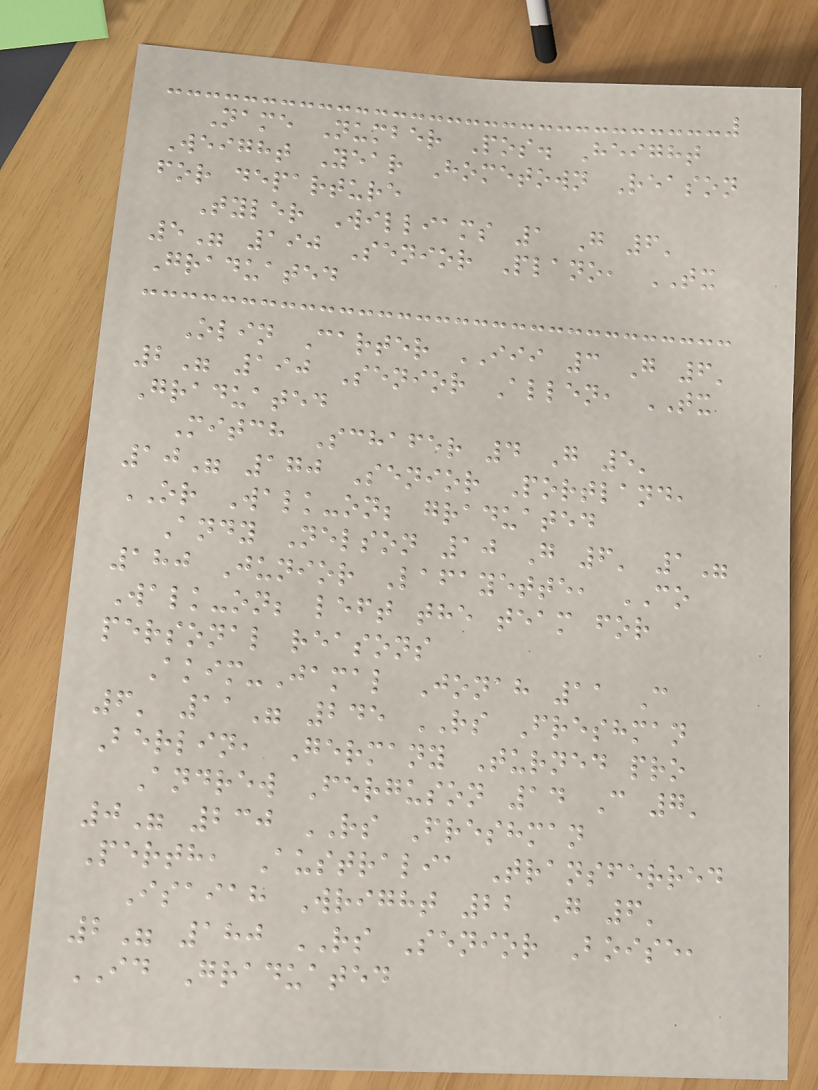Name Number Pos. Height
Weight Year Hometown Reason
for departure
Tyler Williams 1 G 6'
5" 190 Senior Plano, TX
Graduated
Olin Carter III 3 G 6'
2" 190 Senior Allen, TX
Graduated
Mitch Schafer 4 G 5'
10" 170 Senior Portland,
OR Walk-on; graduated
Andy Nelson 10 G 6' 1"
180 Junior Lafayette, CO
Walk-on; left the team for
personal reasons
Akim-Jamal Jonah 11 C
6' 11" 245 RS Freshman
Berlin, Germany Turned pro
Andrew Ferguson 14 C 7'
0" 230 RS Freshman
Perth, Australia Transferred
Isaiah Wright 22 G 6'
2" 180 RS Senior Boise,
ID Graduated
